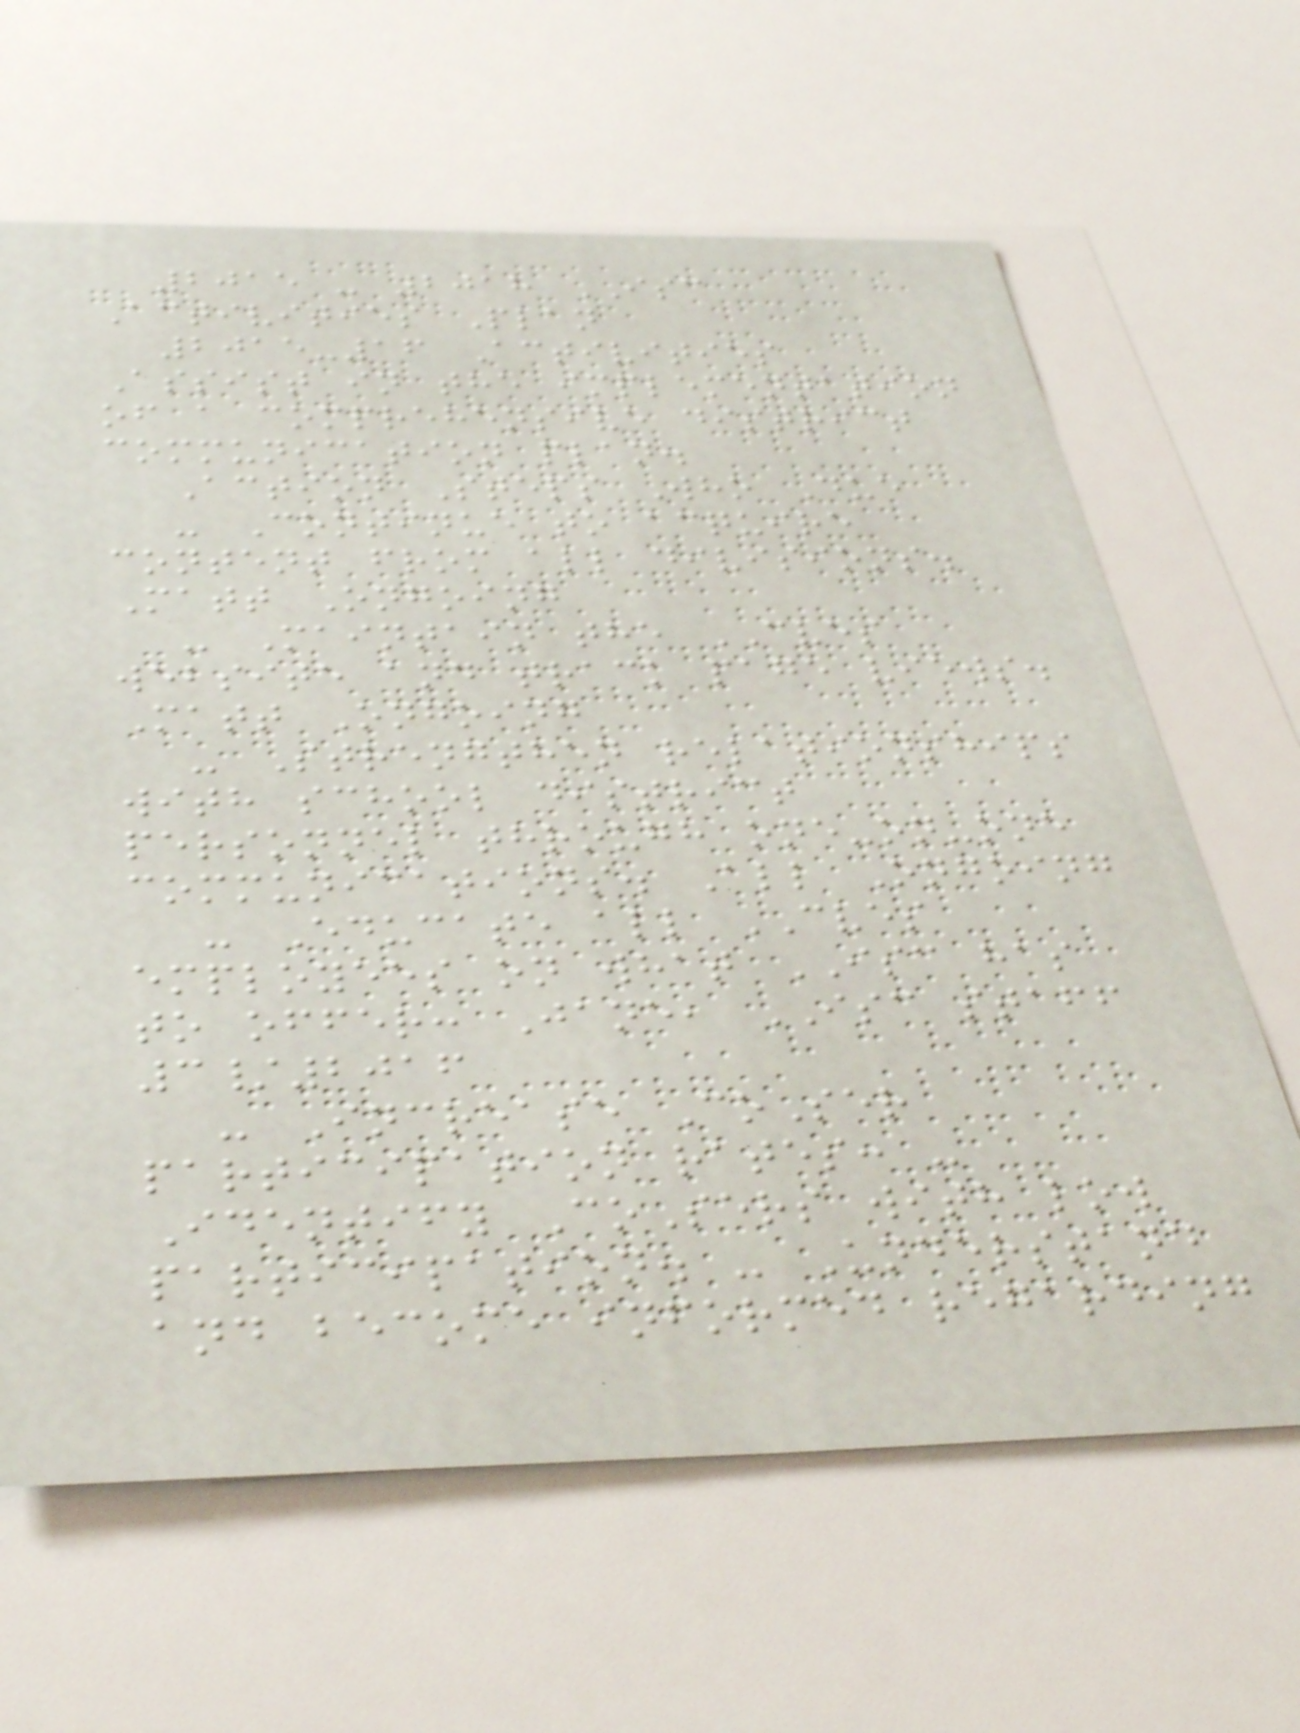2015 - 2018 ISC
Activities Plan
2015-16 Activities
Assist in the implementation
of a comprehensive district
communication plan.
Action Steps Who Due
- Continue to acquire
content from all divisions.
Matt Ongoing
- Maintain the CVES
website and track page views.
Matt Ongoing
- Strengthen relationships
with school district
personnel through one-on-one
communications. All Ongoing
- Educate all CVES
employees on what ISC has
to offer: Jane, ISC staff
3/2016
- Increase CoSer
participation rates: -
Identify CoSers with low
participation. - Understand
and become informed regarding
